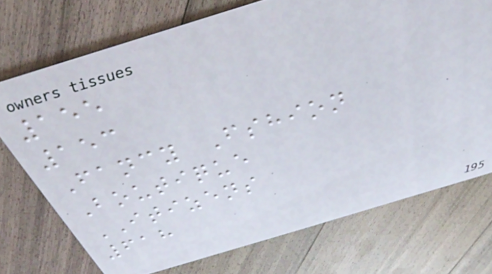155
153
Fancy Fshion
Boutique
ITIZENS
618
